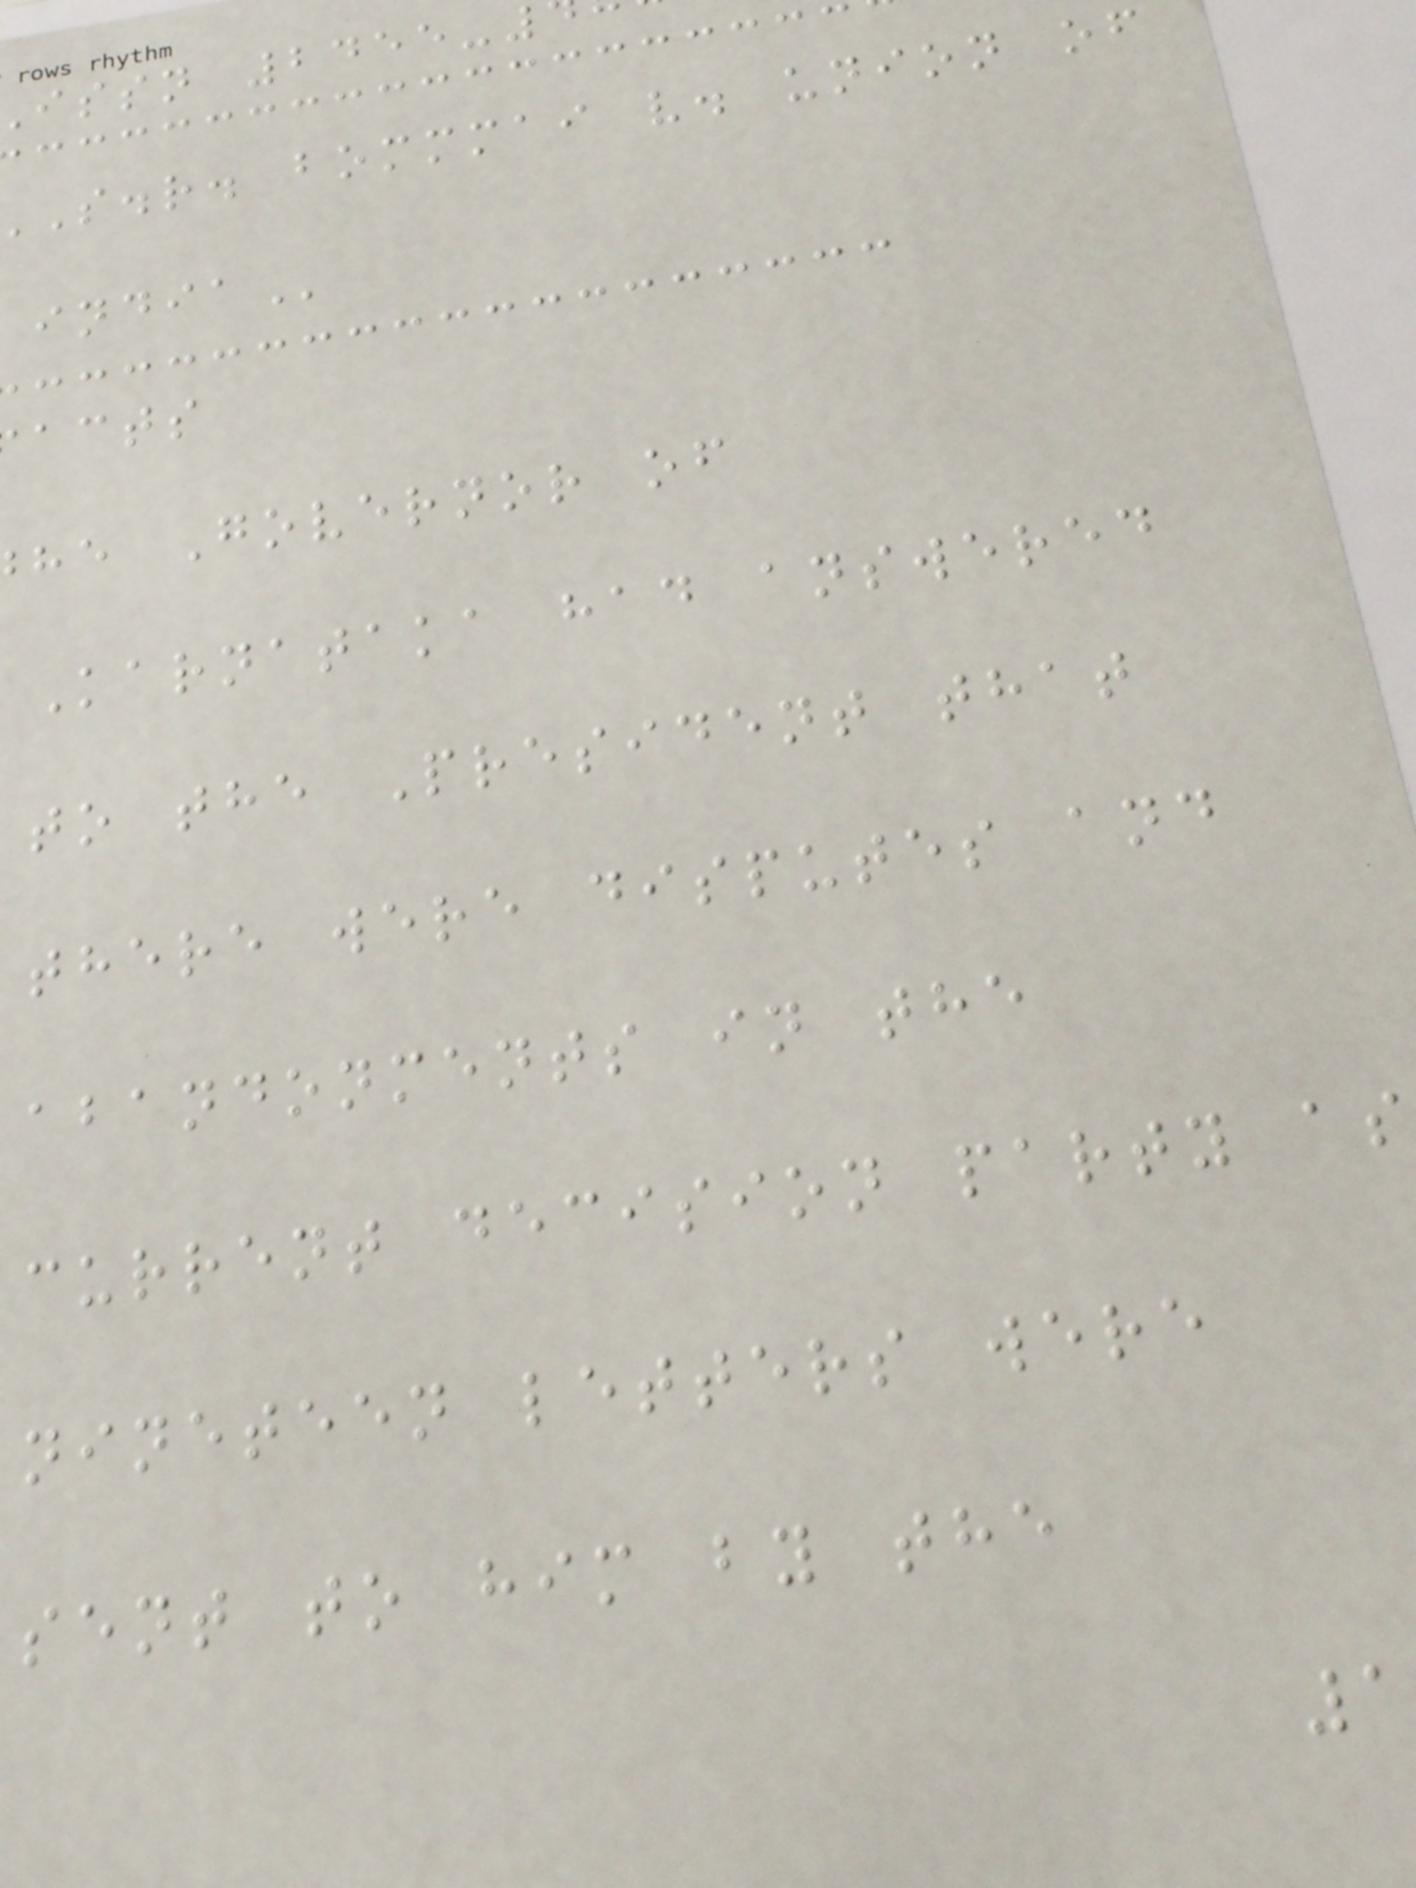issn 2455-
s.r. bommmai v. union of
acts
he Governor of
Karnataka had answered
to the President that
there were disputes and
abandonments in the
current decision party as
nineteen letters were
sent to him by the
